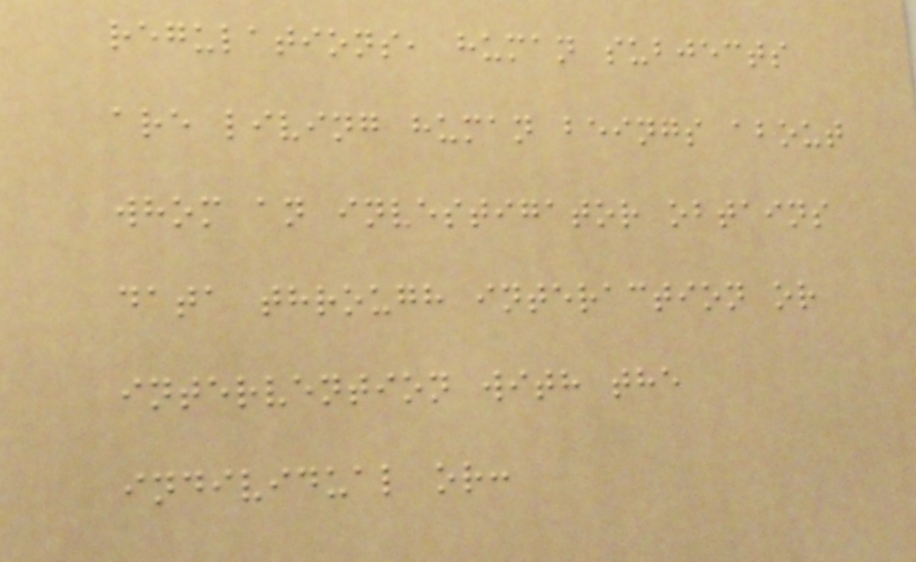regulations, human subjects
are living human beings about
whom an investigator obtains
data through interaction or
intervention with the
individual or:
